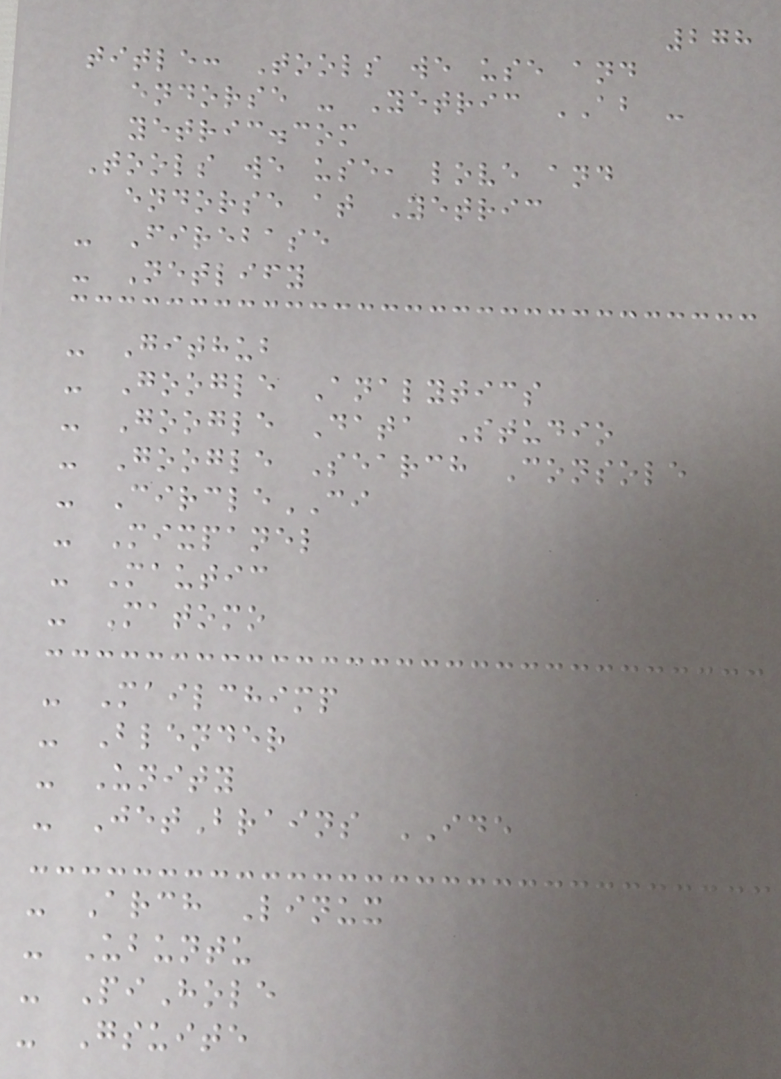278
title: Tools we use and
endorse - Yetric AB -
yetric.com
Tools we use, love and
endorse at Yetric
- Firebase
- Netlify
- Github
- Google Analytics
- Google Data Studio
- Google Search Console
- CircleCI
- Mixpanel
- Mautic
- Matomo
- Mailchimp
- Blender
- Unity
- JetBrains IDE
- Arch Linux
- Ubuntu
- PiHole
- Gsuite
